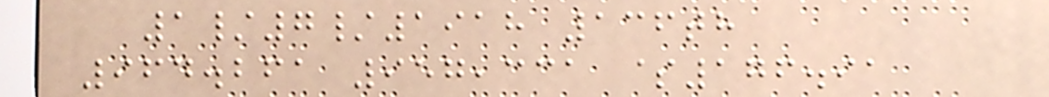1/7/1918 136th
964.261 957,331 $176.91
